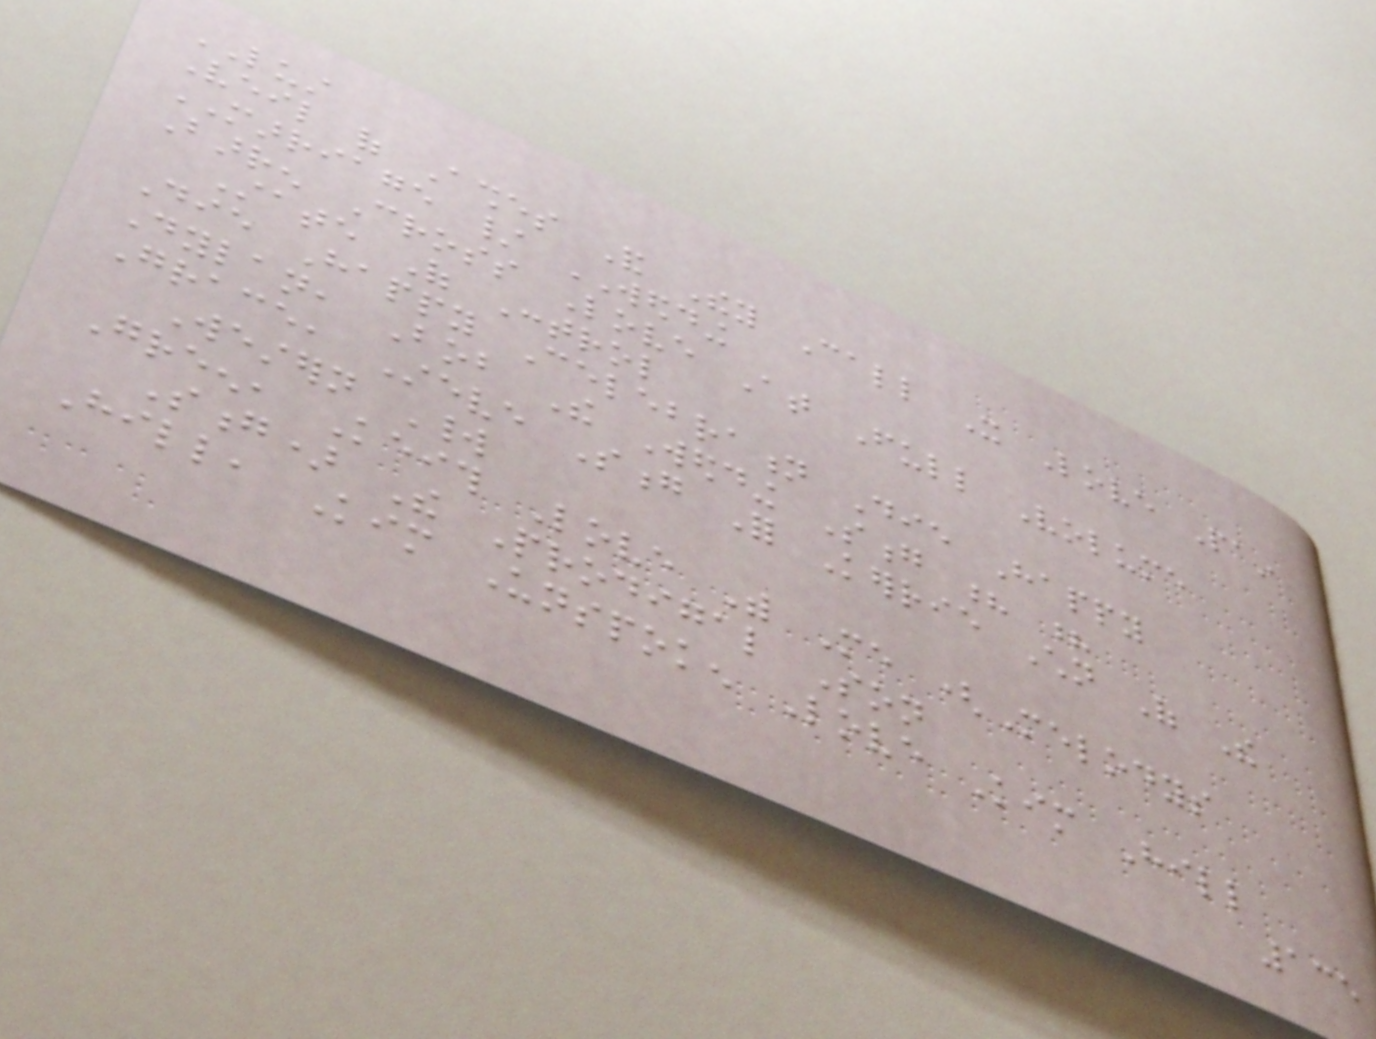LUST
Veil of Ashes And They Call It Love Pain
MARRIAGE / WEDDING
Barren Cross Love At Full Volume
State Of Control
Die Happy Celebration Die Happy
Dylan, Bob The Wedding Song ? ?
Grace, Steve Song For Kerrie Children Of The
Western World
Green, Keith Love With Me (Melodys
Song) The Prodigal Son
Hill, Kim Unspoken Love Kim Hill
135
